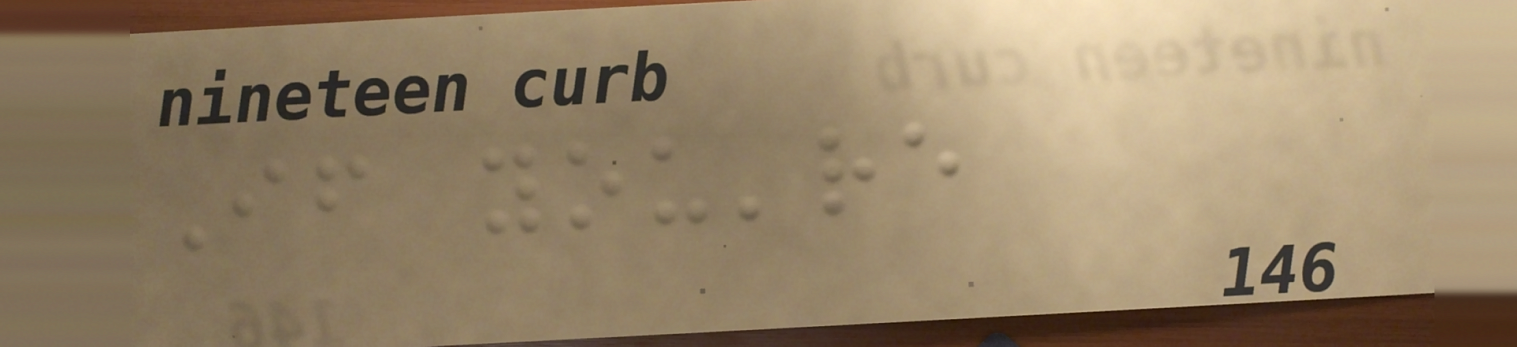If you're
